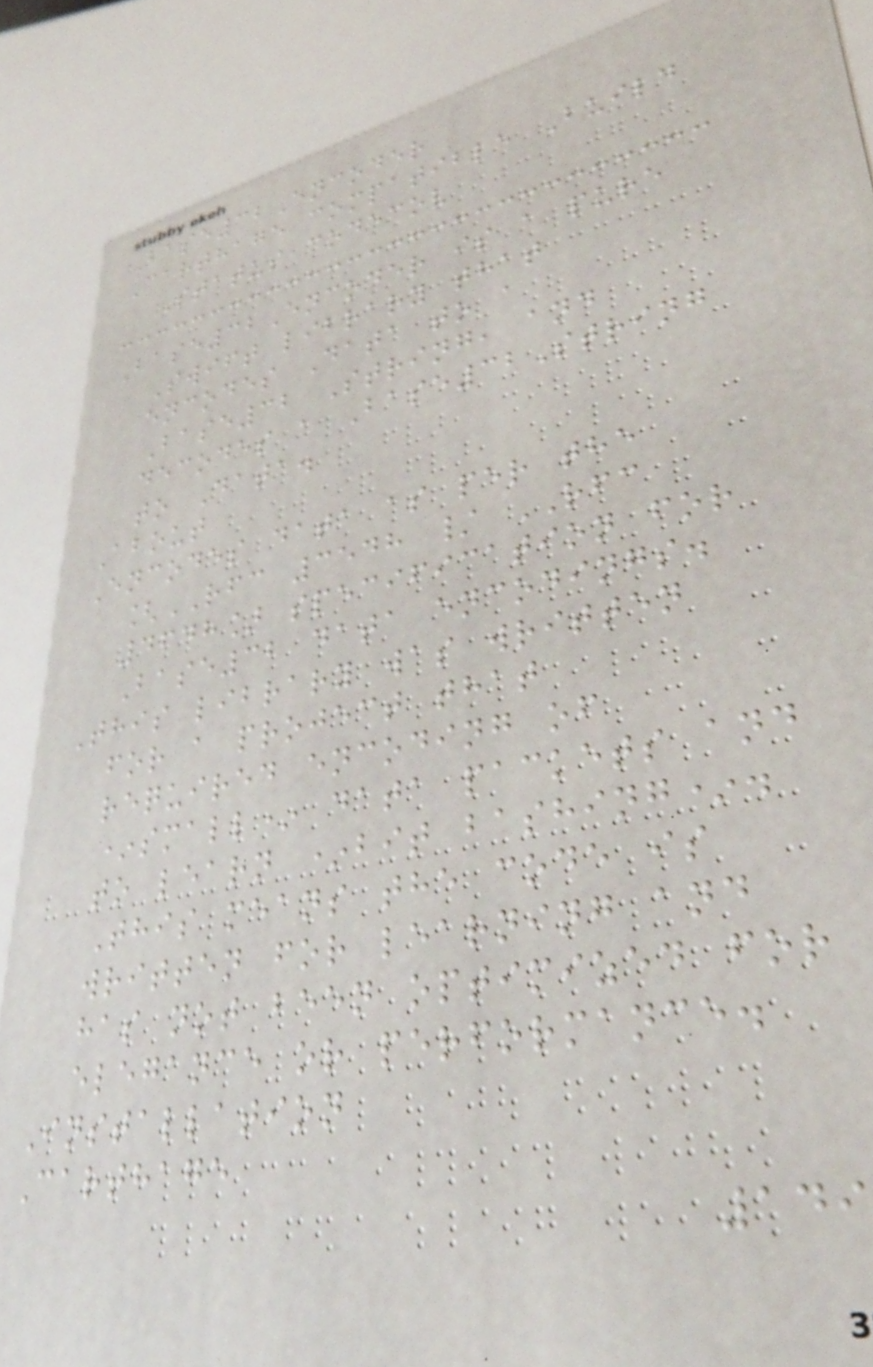Base32Encoder
Carthage compatible Build
Status codecov
Base32Encoder is a pure
Swift library that
encodes Data to a
Base32 String, and
decodes a Base32String
to Data.
About
Encodes data as per the
[RFC 3548 / RFC
4648] specification for
Base32 data encodings.
This library was written
for a project that
required encoding of
*small* data packets and
to learn *bit bashing*.
This means the code is
written for learning and
has not been optimized for
elegance or performance.
Installation
Carthage
149
